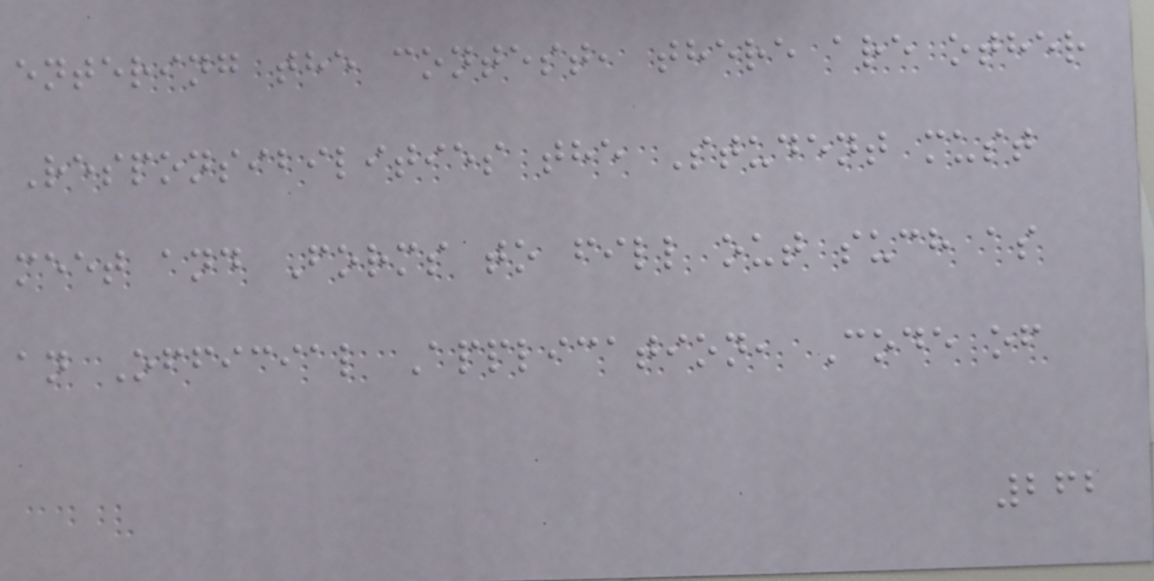entering the contest, there are other
Responsibilities the Student must
meet and Forms to fill out such as
an Official Application, Code of
262
